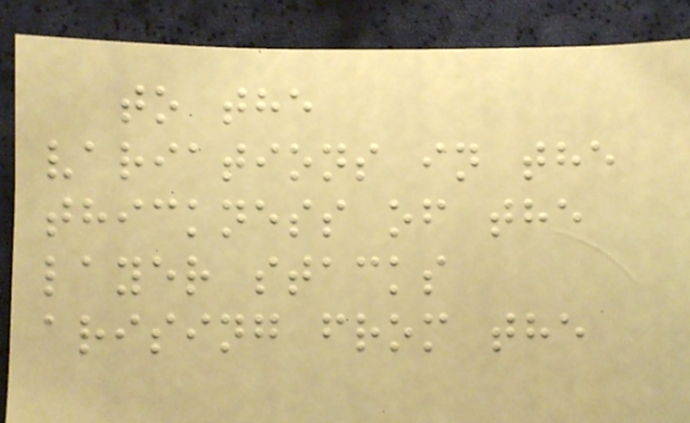to the
variations in the
thickness of the
layer stacks
arising from the
